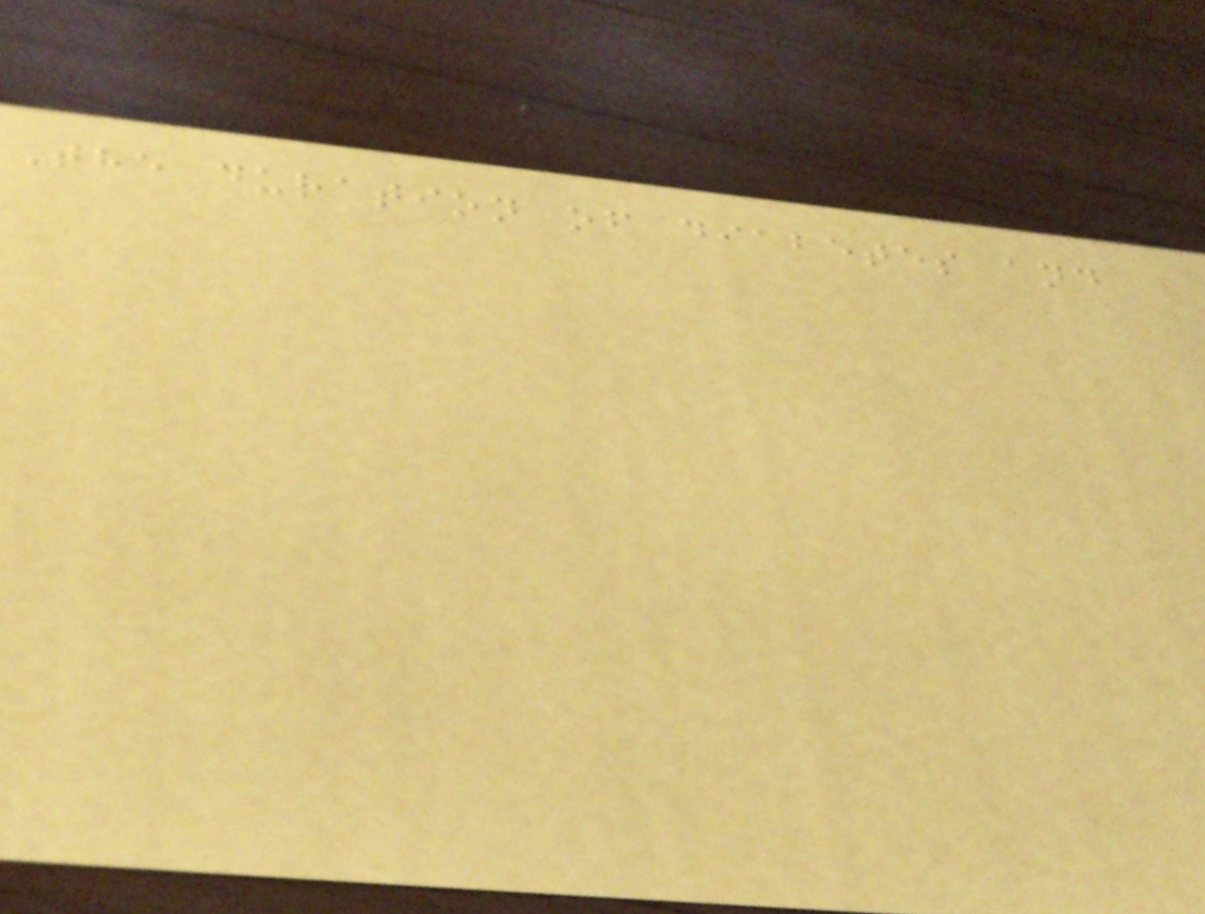The duration of diabetes and
